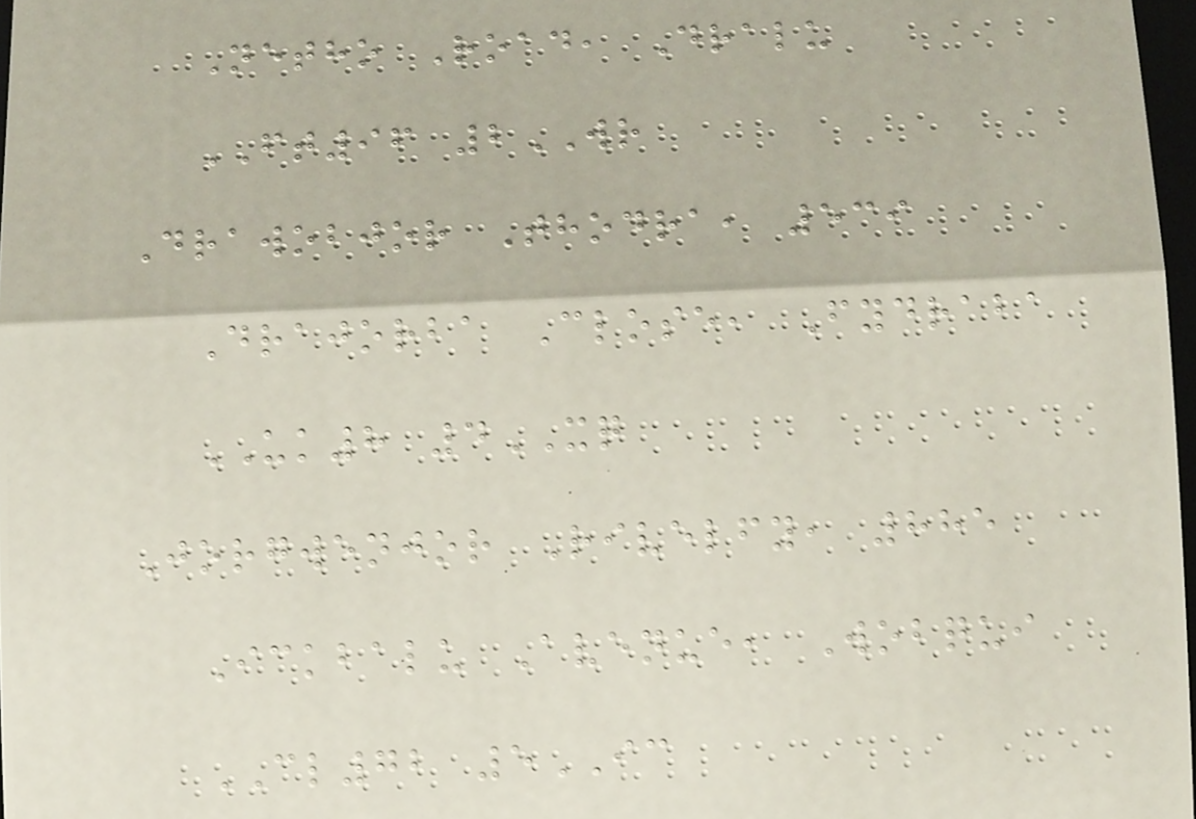Netho Road, Dralu
FT96 2WR
Drawobjor Thodra, 539
Drajorba Close, Fydraba
UK8 4XQ
Jorgwenjor Rivelfy, 885
Ickbalu Avenue, Wobqui
CL72 5IC
